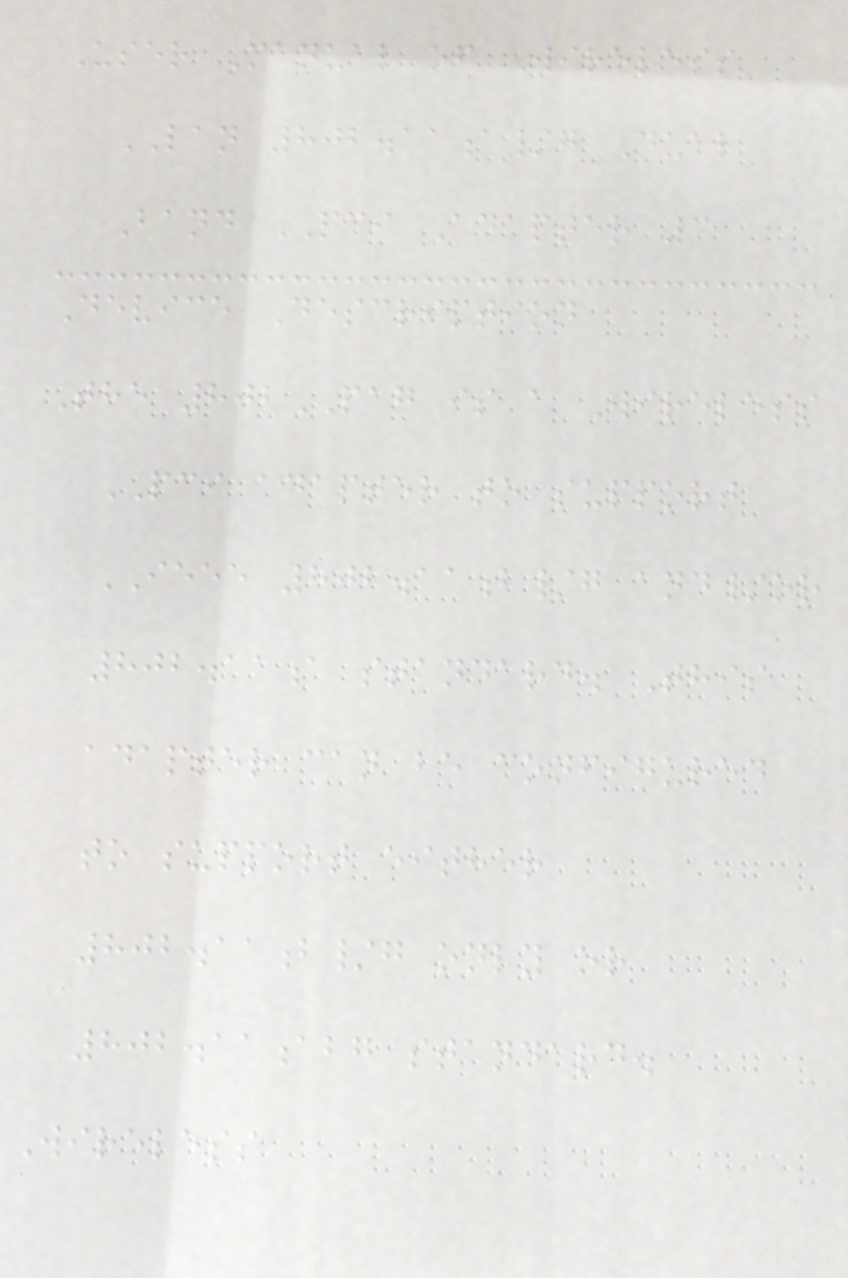User Manual of Wireless
LAN 802.11a/g Dual
Band PCI Adapter 3
Device Description
The 802PAG is a Wireless
PCI adapter to support
IEEE 802.11b/g and/or
802.11a standard. This
adapter can be configured
to support either
802.11b/g only or
802.11abg standard.
Wireless
